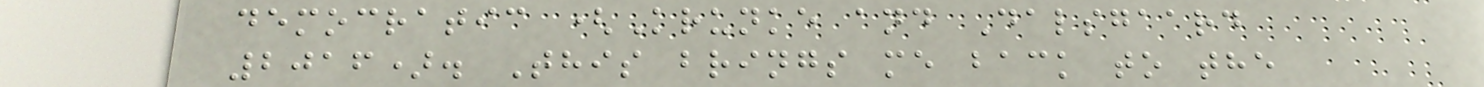democratic (Krunke and Dalsgaard
2016). This brings me back to the
